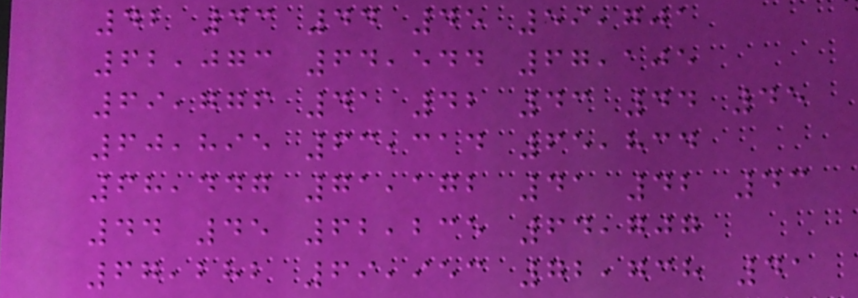42 43 44 45 59,701
62,073 64,544 67,105
69,776 41 42 43 44 45
60,895 63,314 65,834
68,447 71,172 41 42 43
44 45 62,235 64,707
67,282 69,953 72,738 41
